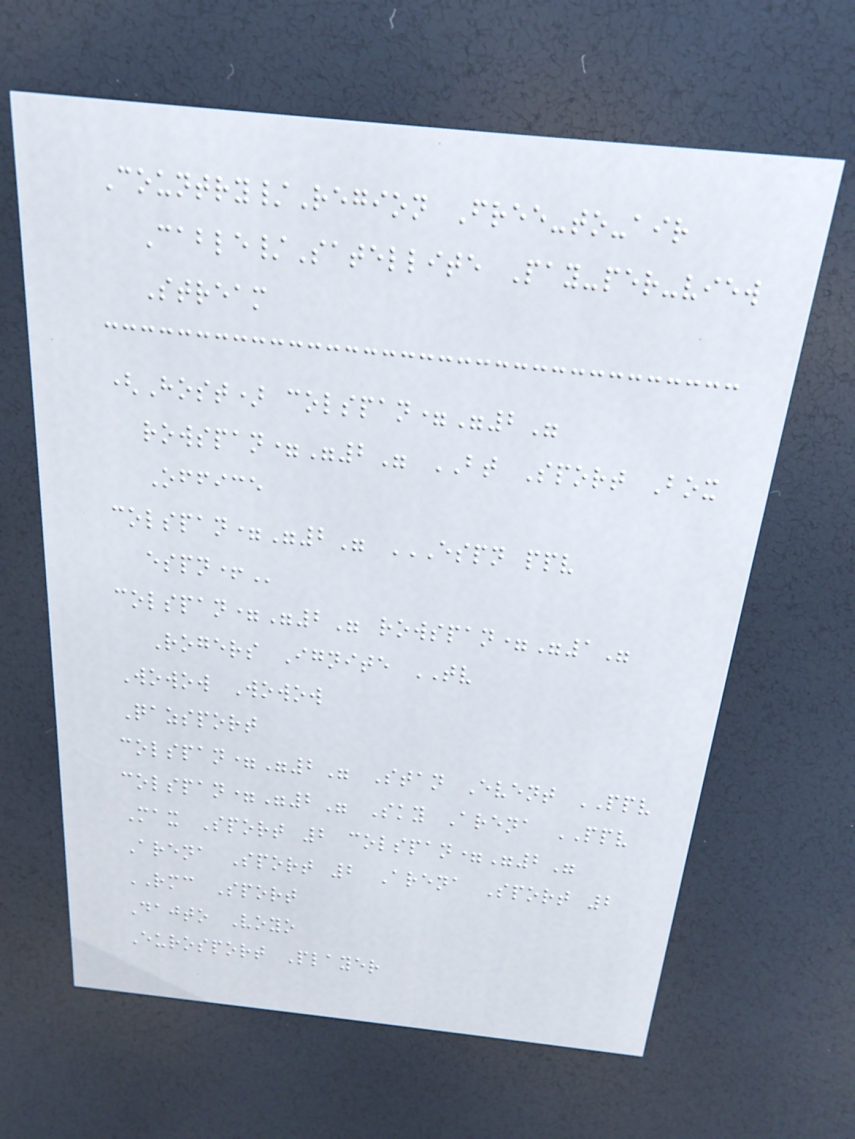Country/Region Free-to-air
Cable/Satellite Pay-per-view
Stream
(Host) colspan="2"
rowspan="2" BT Sport Box
Office
colspan="2" ESPN PPV
ESPN+
colspan="2" rowspan="1"
Rogers Ignite TV
Wowow Wowow
Qazsport
colspan="2" Stan Event PPV
colspan="2" Sky Arena PPV
Max Sport 2 colspan="2"
Arena Sport 2 Arena Sport 2
RMC Sport
Dajto Voyo
Eurosport Player
